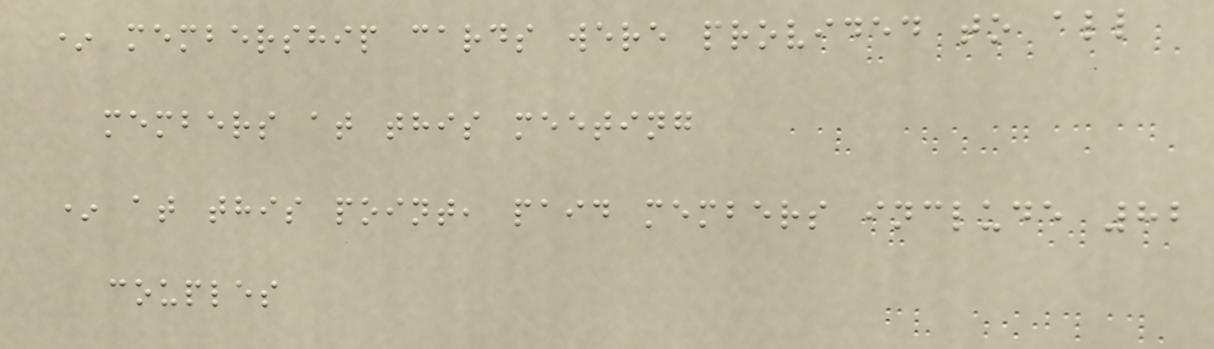* membership cards were provided to all
members at this meeting
* at this point, paid members include 82
couples
